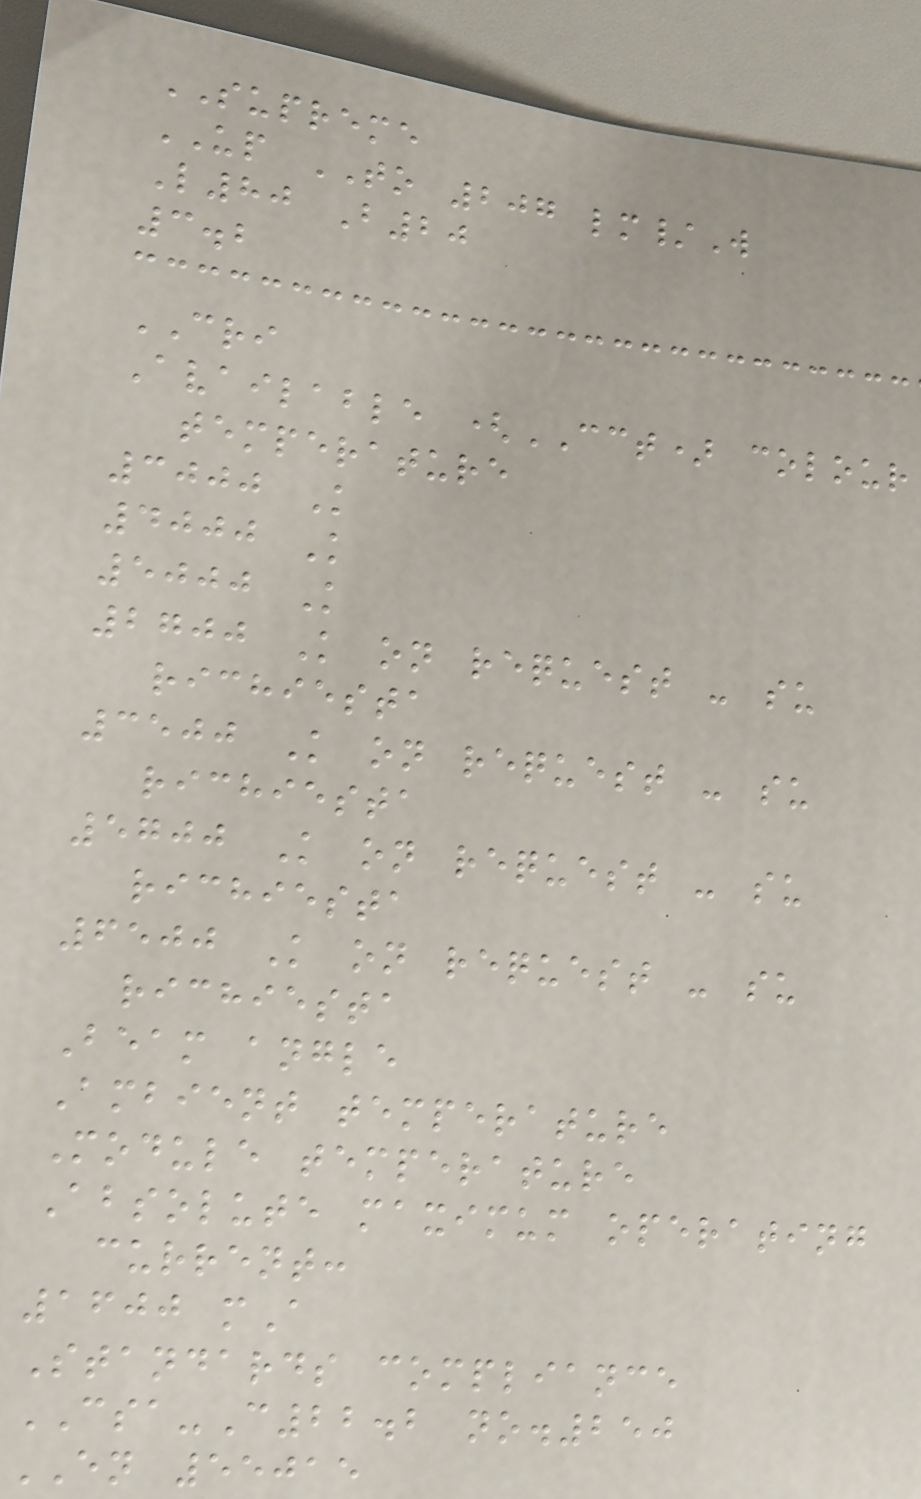SUPREME
UP TO 207 lm/W
L80 B20
3.2
CRI
Available (CCT) colour
temperature
3000 K
4000 K
5000 K
2700 K on request - su
richiesta
3500 K on request - su
richiesta
5700 K on request - su
richiesta
6500 K on request - su
richiesta
Beam angle
Ambient temperature
Module temperature
Absolute maximum operating
current:
1600 mA
Standards compliance
CSA-C22.2 no.250
EN 55015
